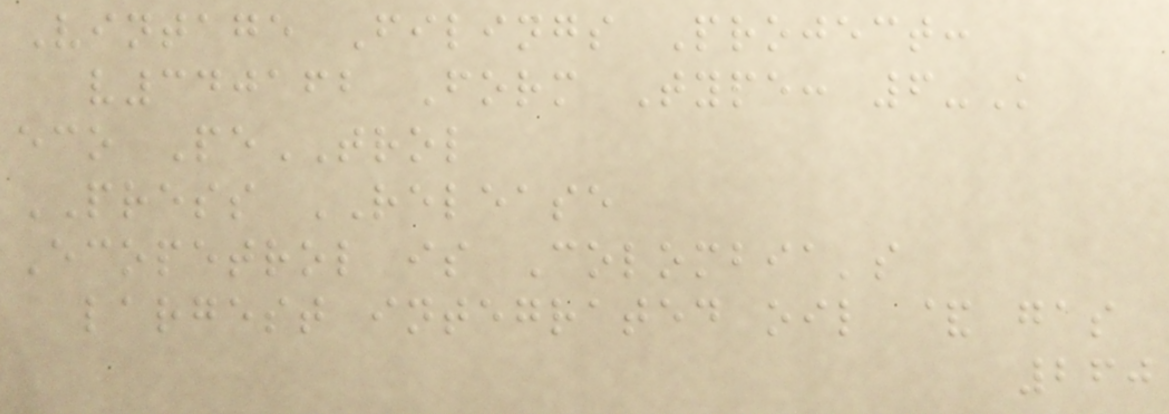Vintage Filings Project:
v340162 Form Type: 6-K
eco PeTROL
PRESS RELEASE
Ecopetrol is Colombia's
largest integrated oil & gas
260
